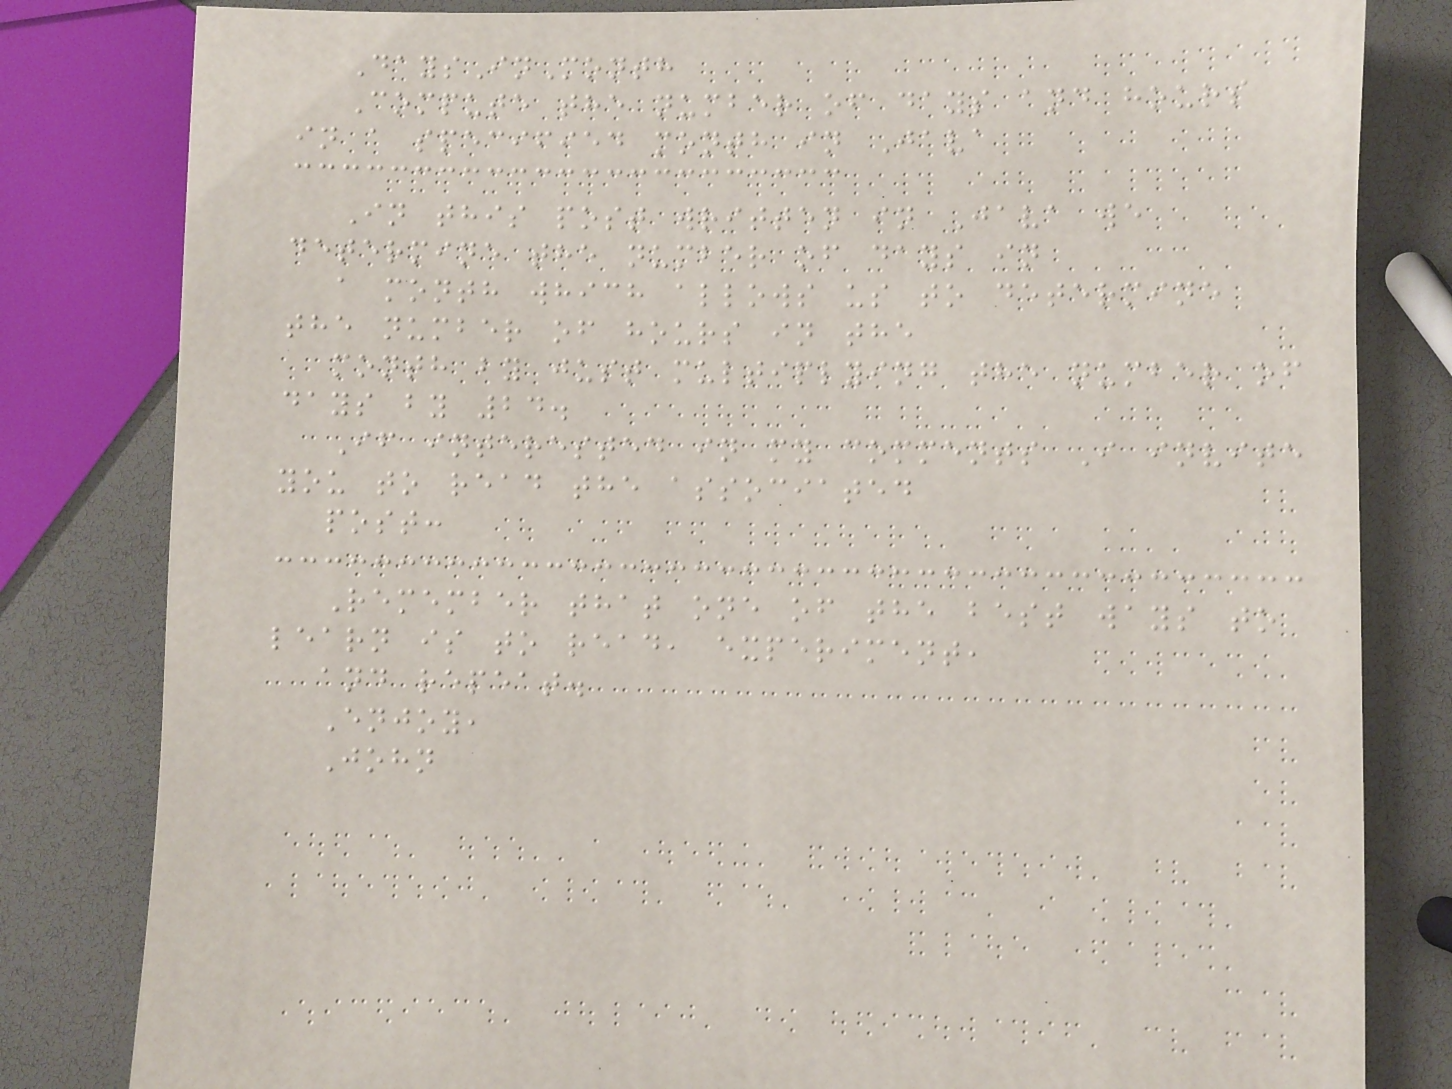DaysInMonth
Compute the number of days and hours
in a specified month in Java
In this post written in Java we
determine the number of days in
a month which allows us to determine
the number of hours in the
month by just multiplying the number of
days by 24.
If interested in my comments I invite
you to read the associated
post:
Remember that one of the best ways to
learn is to read, experiment,
and repeat.
Enjoy,
John
